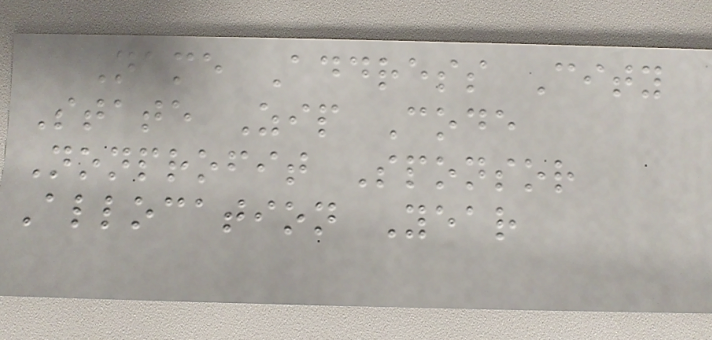Name Address City
State Zip Code
Nonprofit Sponsor
Allocation Year
